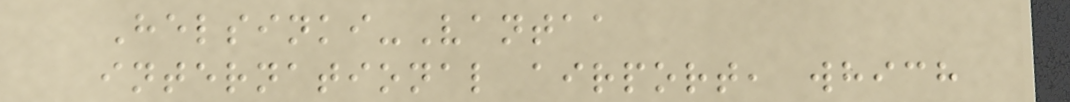Helsinki-Vantaa
international airport, which
